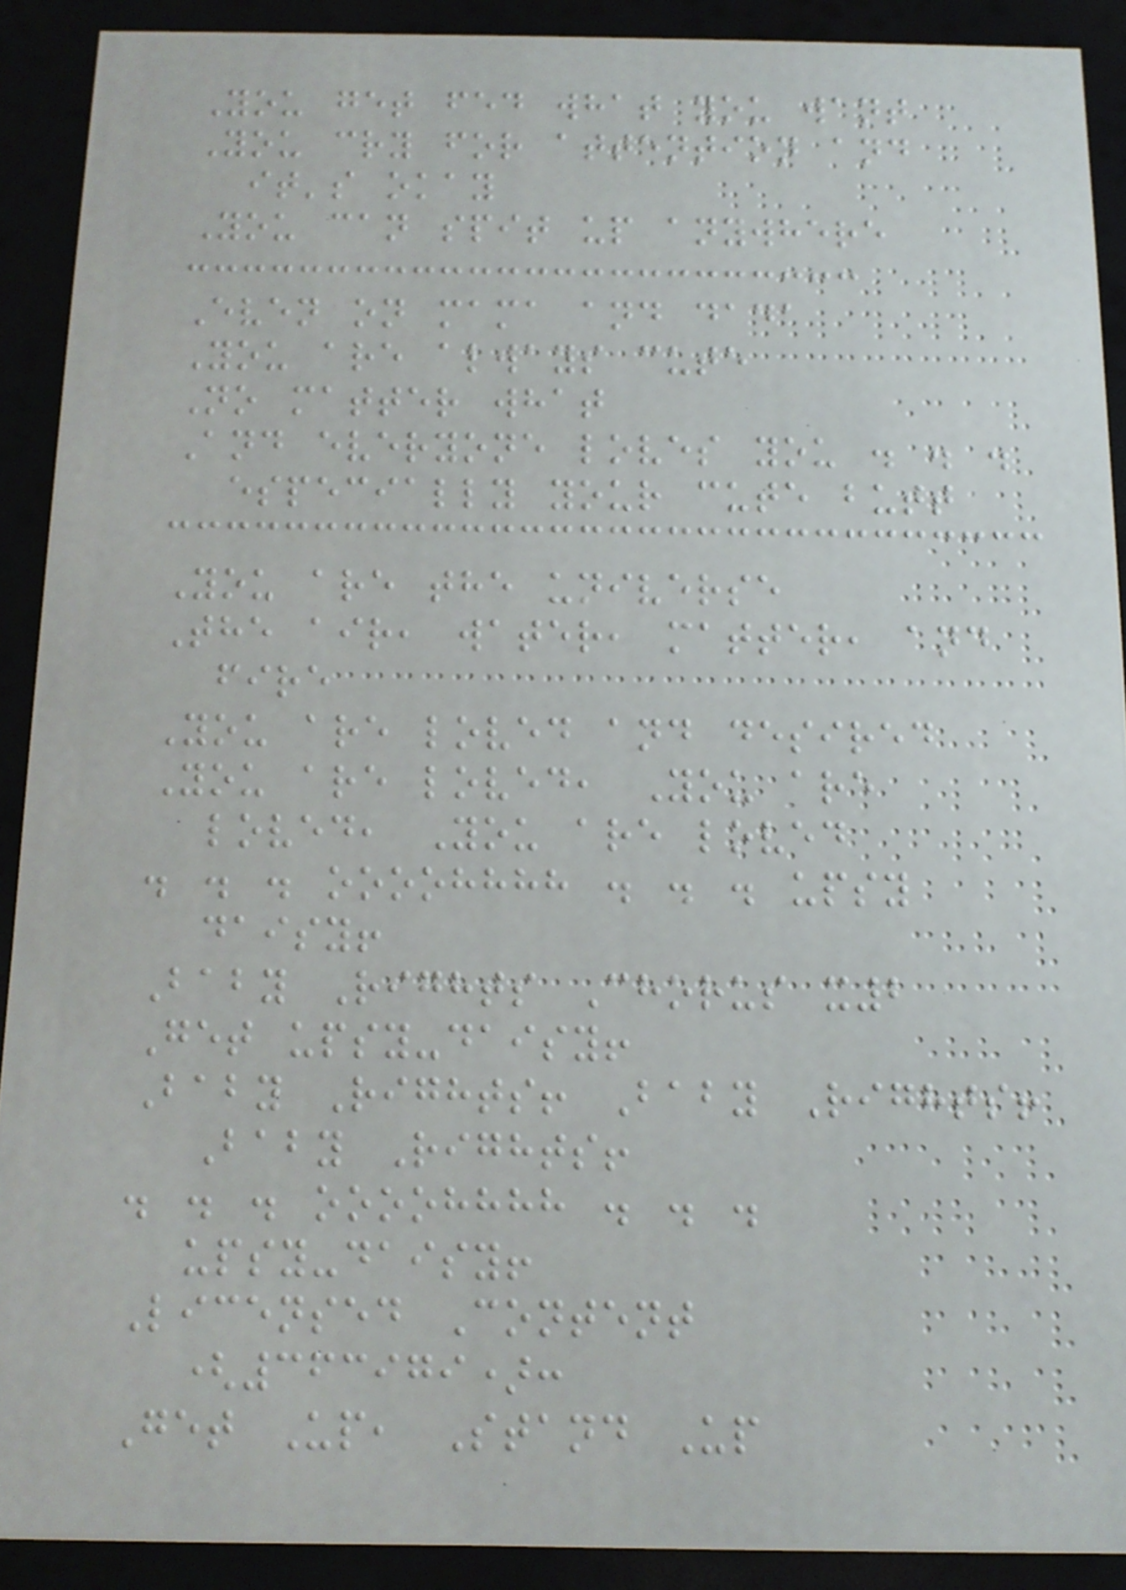You get fed what you want
You cry for attention and
it's okay
You can spit up anywhere
Even on mama and dada
You are always cute
No matter what
And everyone loves you . . .
especially your cute butt
You are the universe
The air, water, matter, and
fire
You are loved and desired
You are loved, You are
loved, You are loved
. . . oooohhhh . . . upsy
daisy!
Baby Rights Chorus x2
Get upsy-daisy!
Baby Rights! Baby Rights!
Baby Rights!
. . . oooohhhh . . .
upsy-daisy!
Licensed Content
(363979):
Get Up, Stand Up
